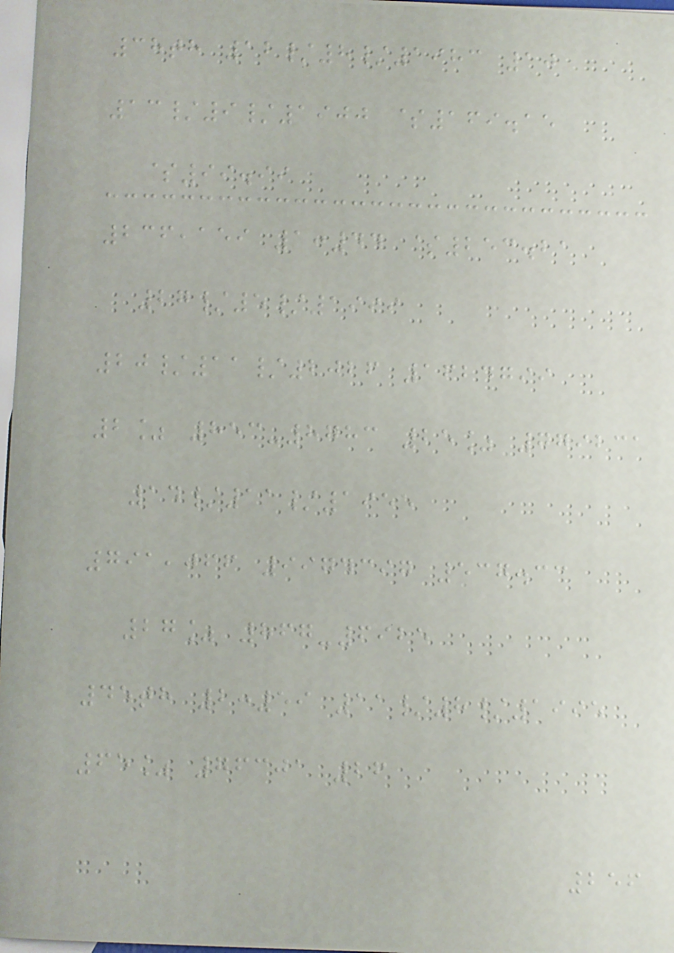38th 12/8/1983 10
13/9/1900 $169.15
$99.99
236,159 1:44 $253.21
27/5/1999
20/11/2026 1624799
2% 853-8783 25% 779231
14/11/1955
791,066 9974397 537.33
27% 867-6925
45th 2:59 11/8/1995
65% 76301 26
256
